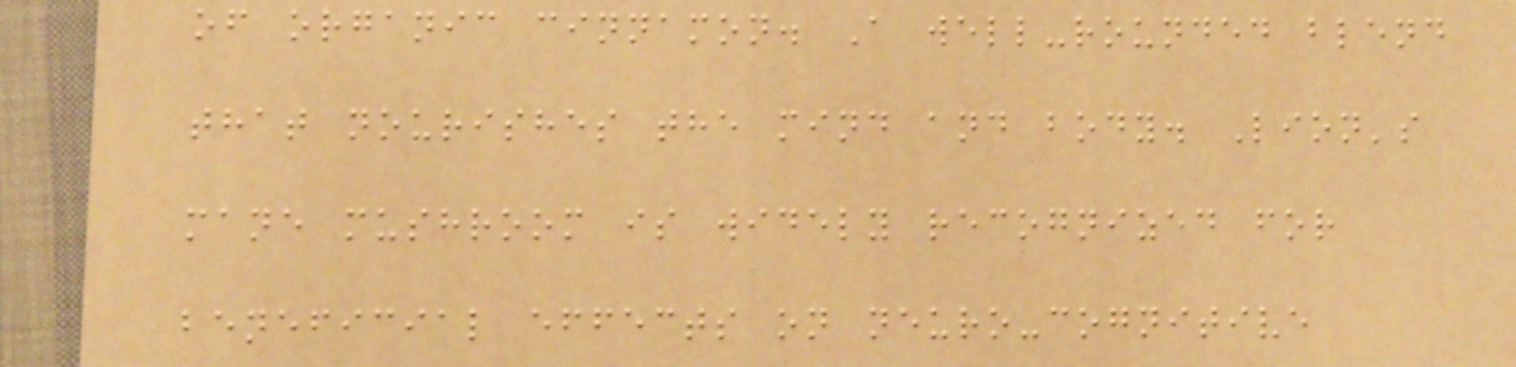of organic cinnamon. A well-rounded blend
that nourishes the mind and body. Lion's
mane mushroom is widely recognized for
beneficial effects on neuro-cognitive
